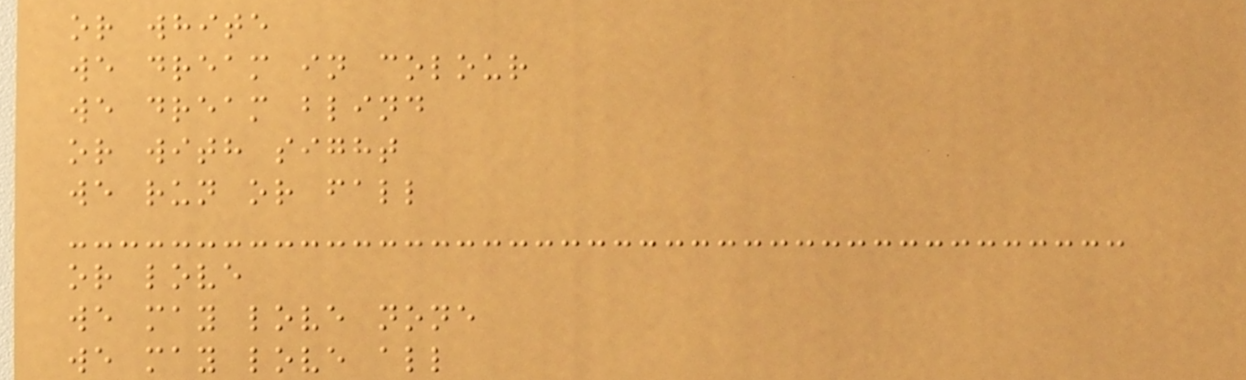or white
we dream in colour
we dream blind
or with sight
we run or fall
or love
we may love none
we may love all
